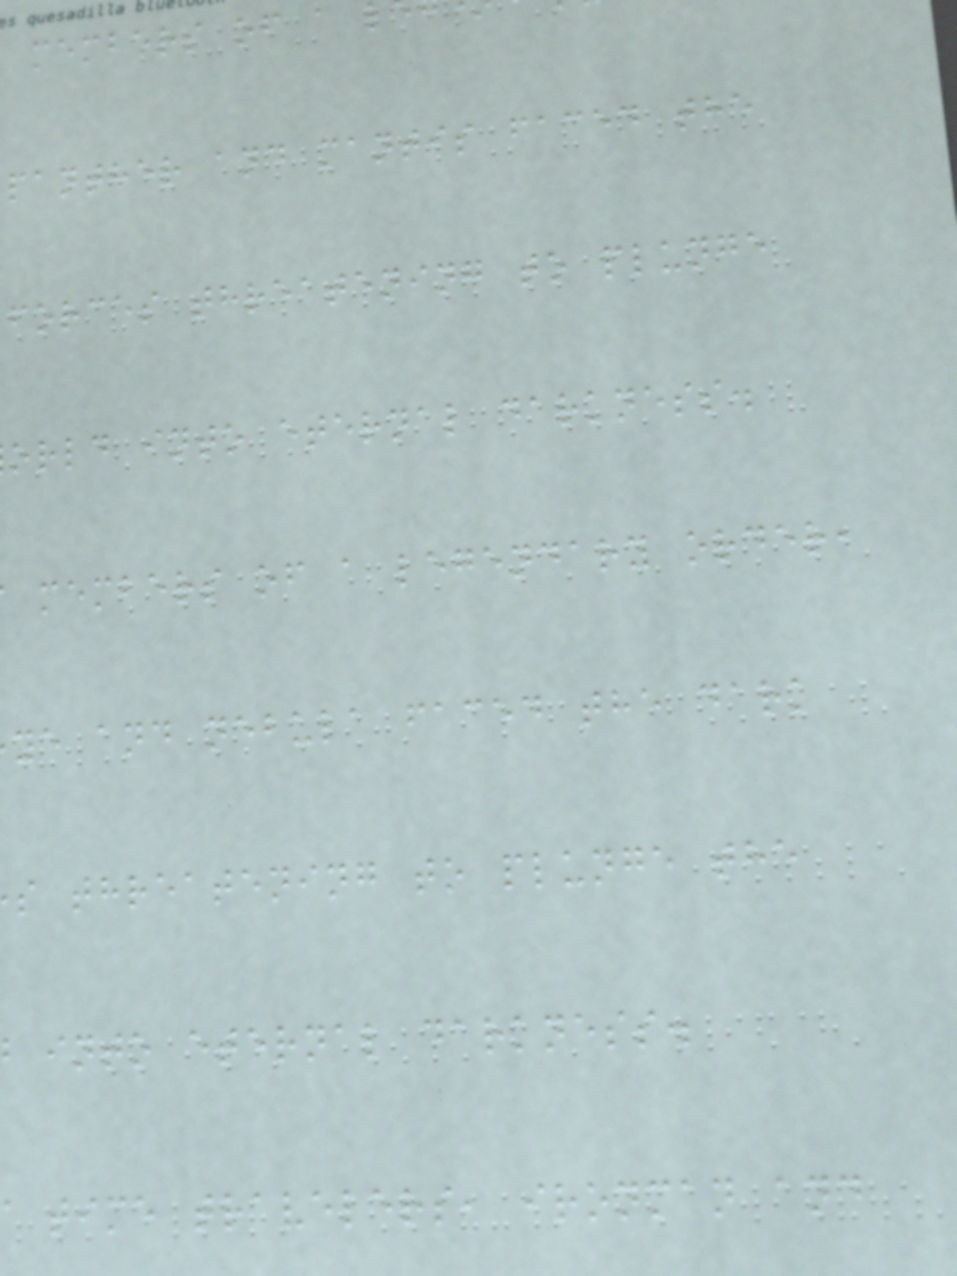members of a
panther and mantis faced the
forces threatening to plunge
orld into eternal darkness.
members of a legendary order,
ye and nebula faced the dark
s threatening to plunge the
into eternal darkness.
time travelers, ironman and
